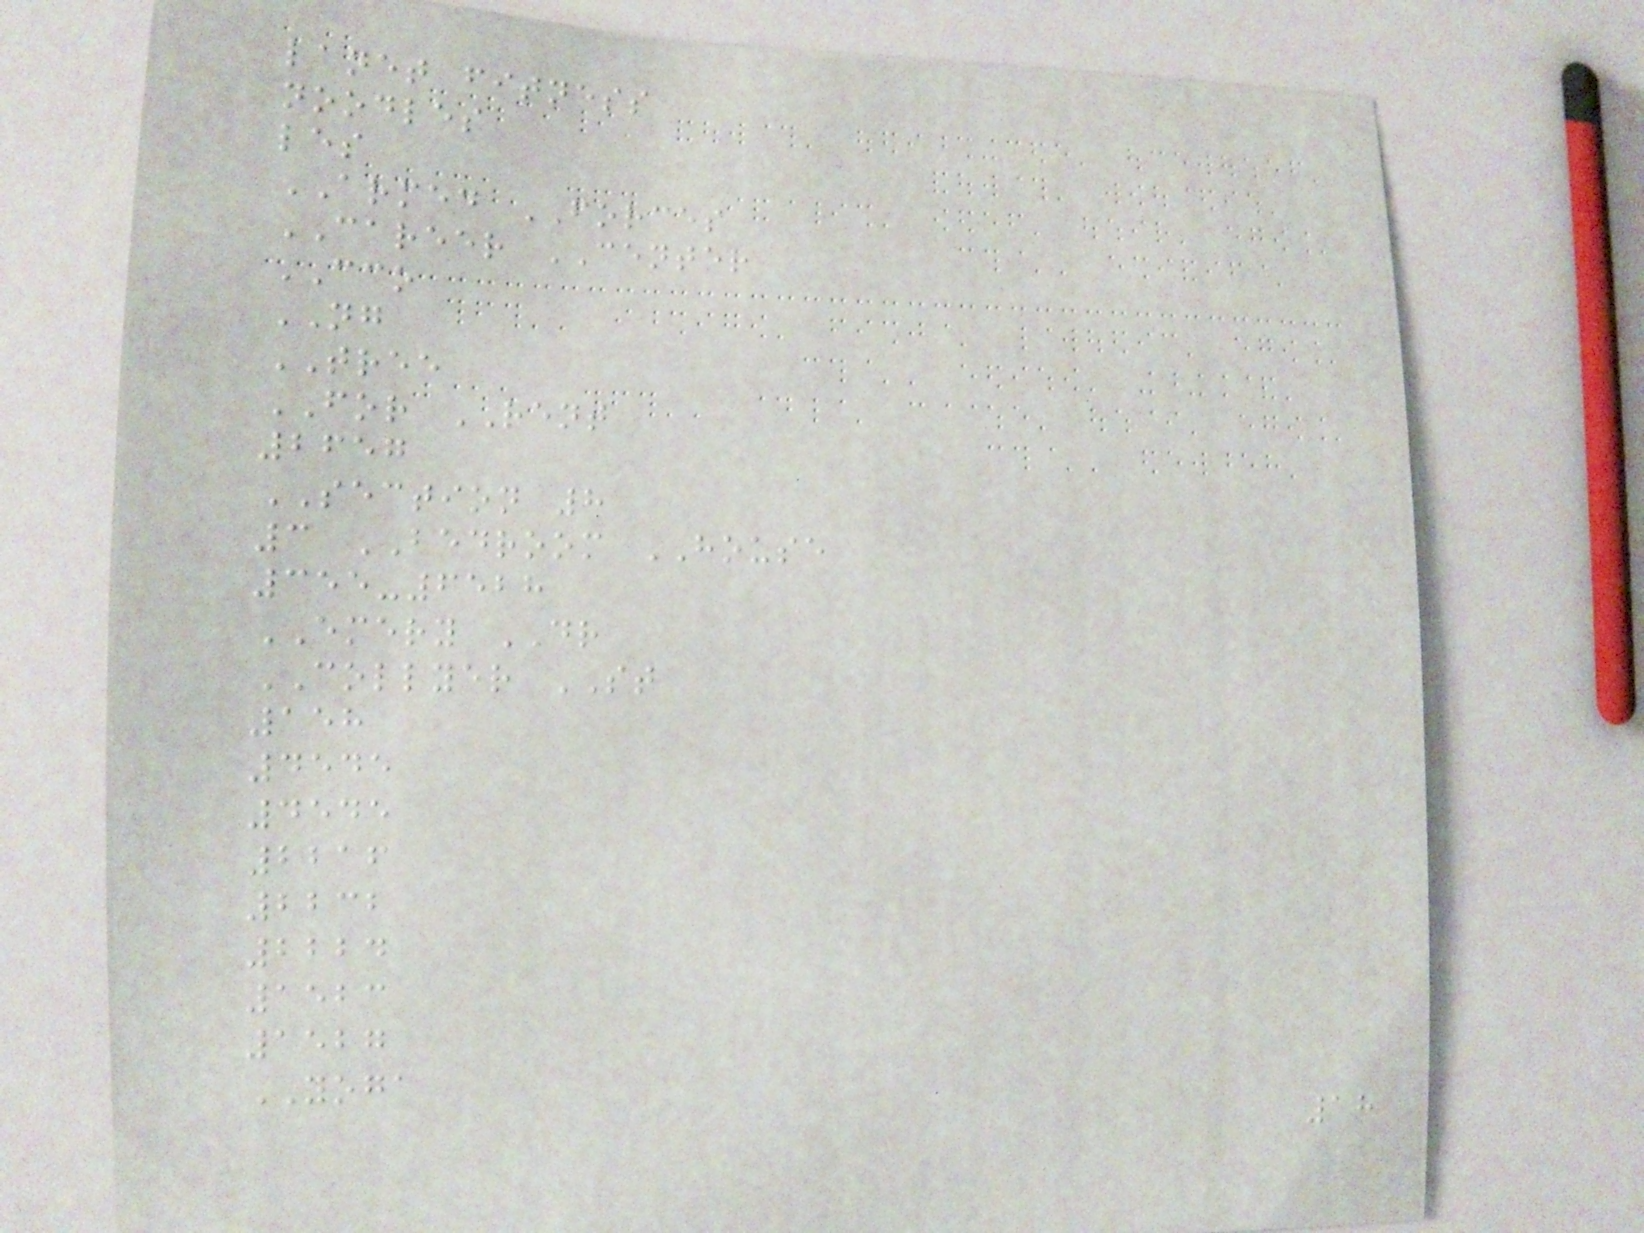lanet fitness
noodles
les
ARMED FORCES
CAREER CENTER
CCO
NG
TREE
FOR RENT
2657
SECTION 8
3 BEDROOM HOUSE
355-6528
EMERY DR
COLLYER ST
158
4545
4545
2216
2232
2224
1523
1527
YOGA
18
